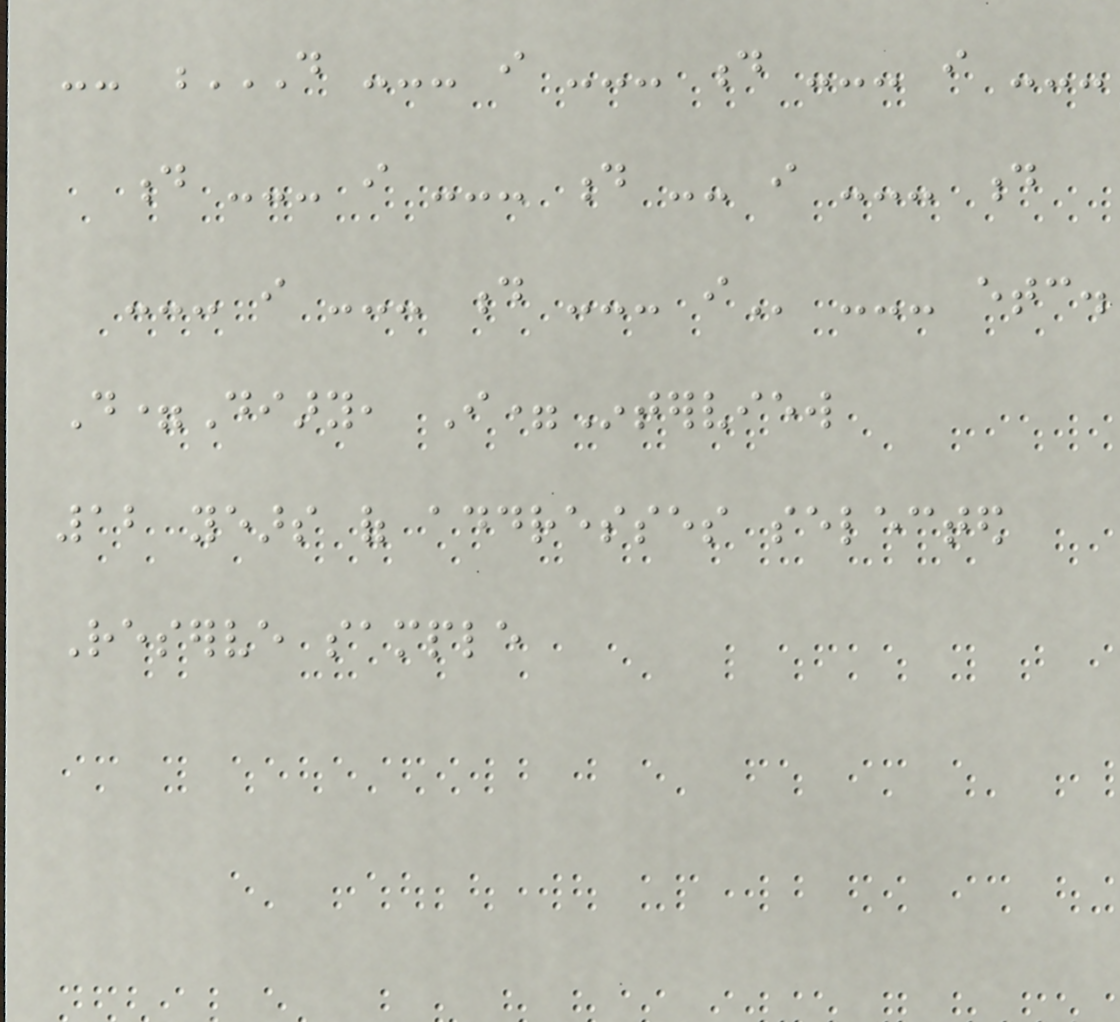-- D --- I --- D --- I ---
D --- I --- D -- I --- D
--- I --- D --- I --- etc.
D=Diary, I=Interview
12 years of addresses selected
Reserve sample
